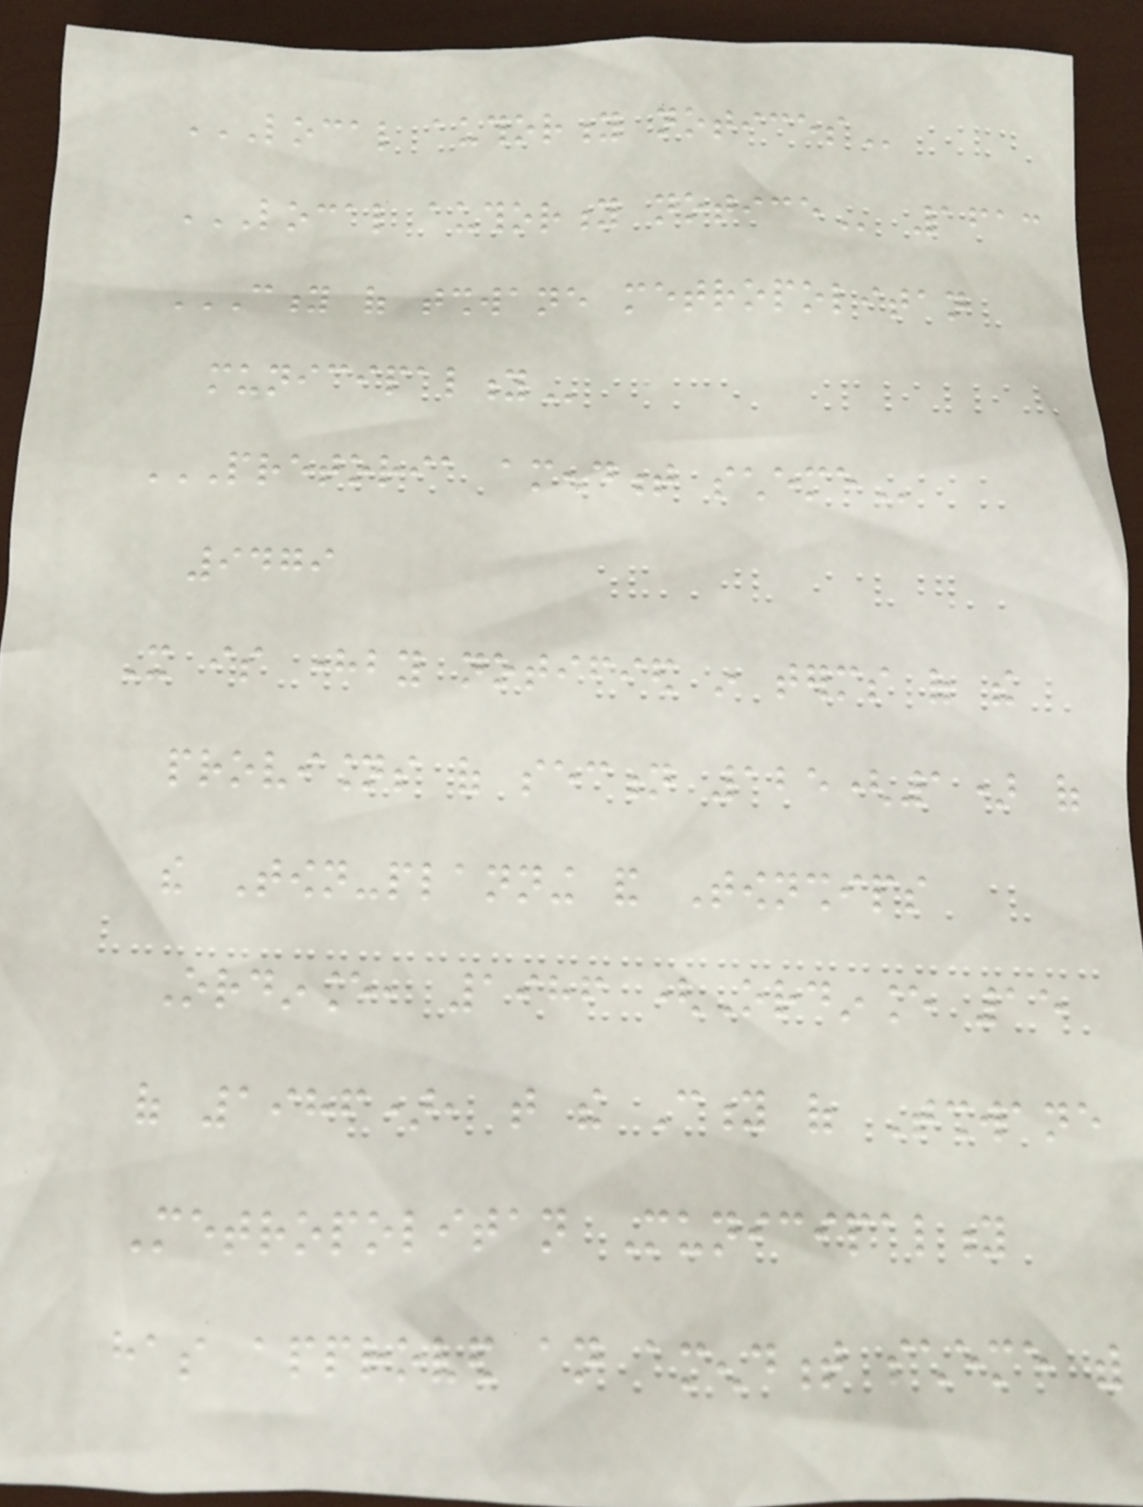LOCAL AUTHORITY NOTICES
LOCAL AUTHORITY NOTICE 1613
CITY OF TSHWANE METROPOLITAN
MUNICIPALITY
PRETORIA AMENDMENT SCHEME
9479
It is hereby notified in terms of the
provisions of section 125(1) of
the Town-planning and Townships
Ordinance, 1986 (Ordinance 15
of 1986), that the City of Tshwane
Metropolitan Municipality
has approved an amendment scheme with
